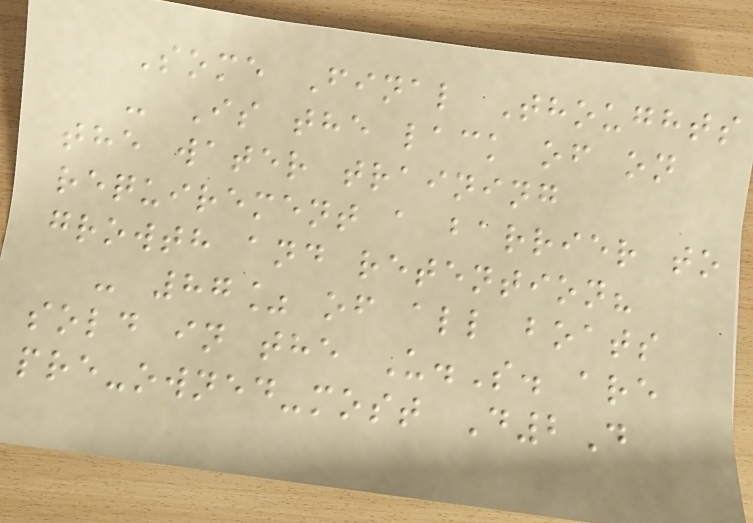Some Final Thoughts
- Is the lack of on
the water training
requirement a barrier to
growth and retention?
- 87% of all boats
sold in the U.S. are
pre-owned-most D2D
